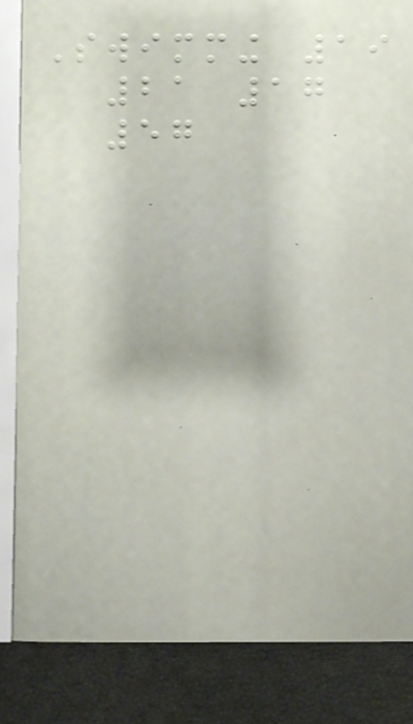Swimming 19
21 17
57
